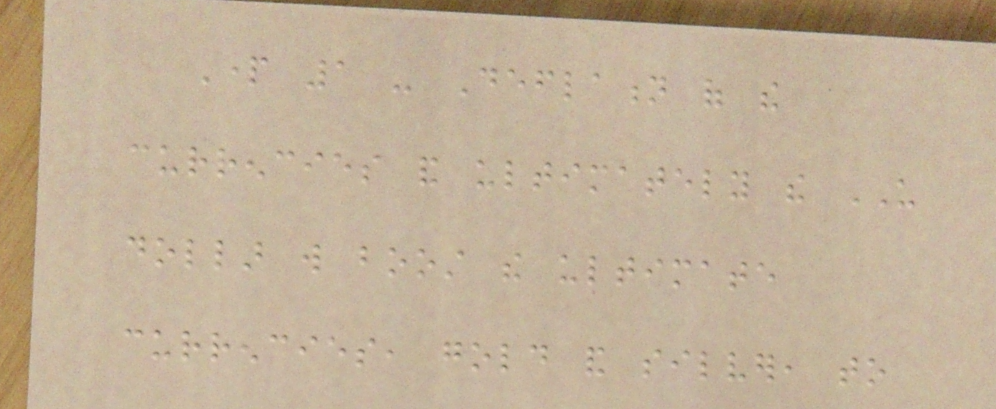Part 1 - Deflation of the
currencies and ultimately the US
dollar will boost the ultimate
currencies, gold and silver, to
